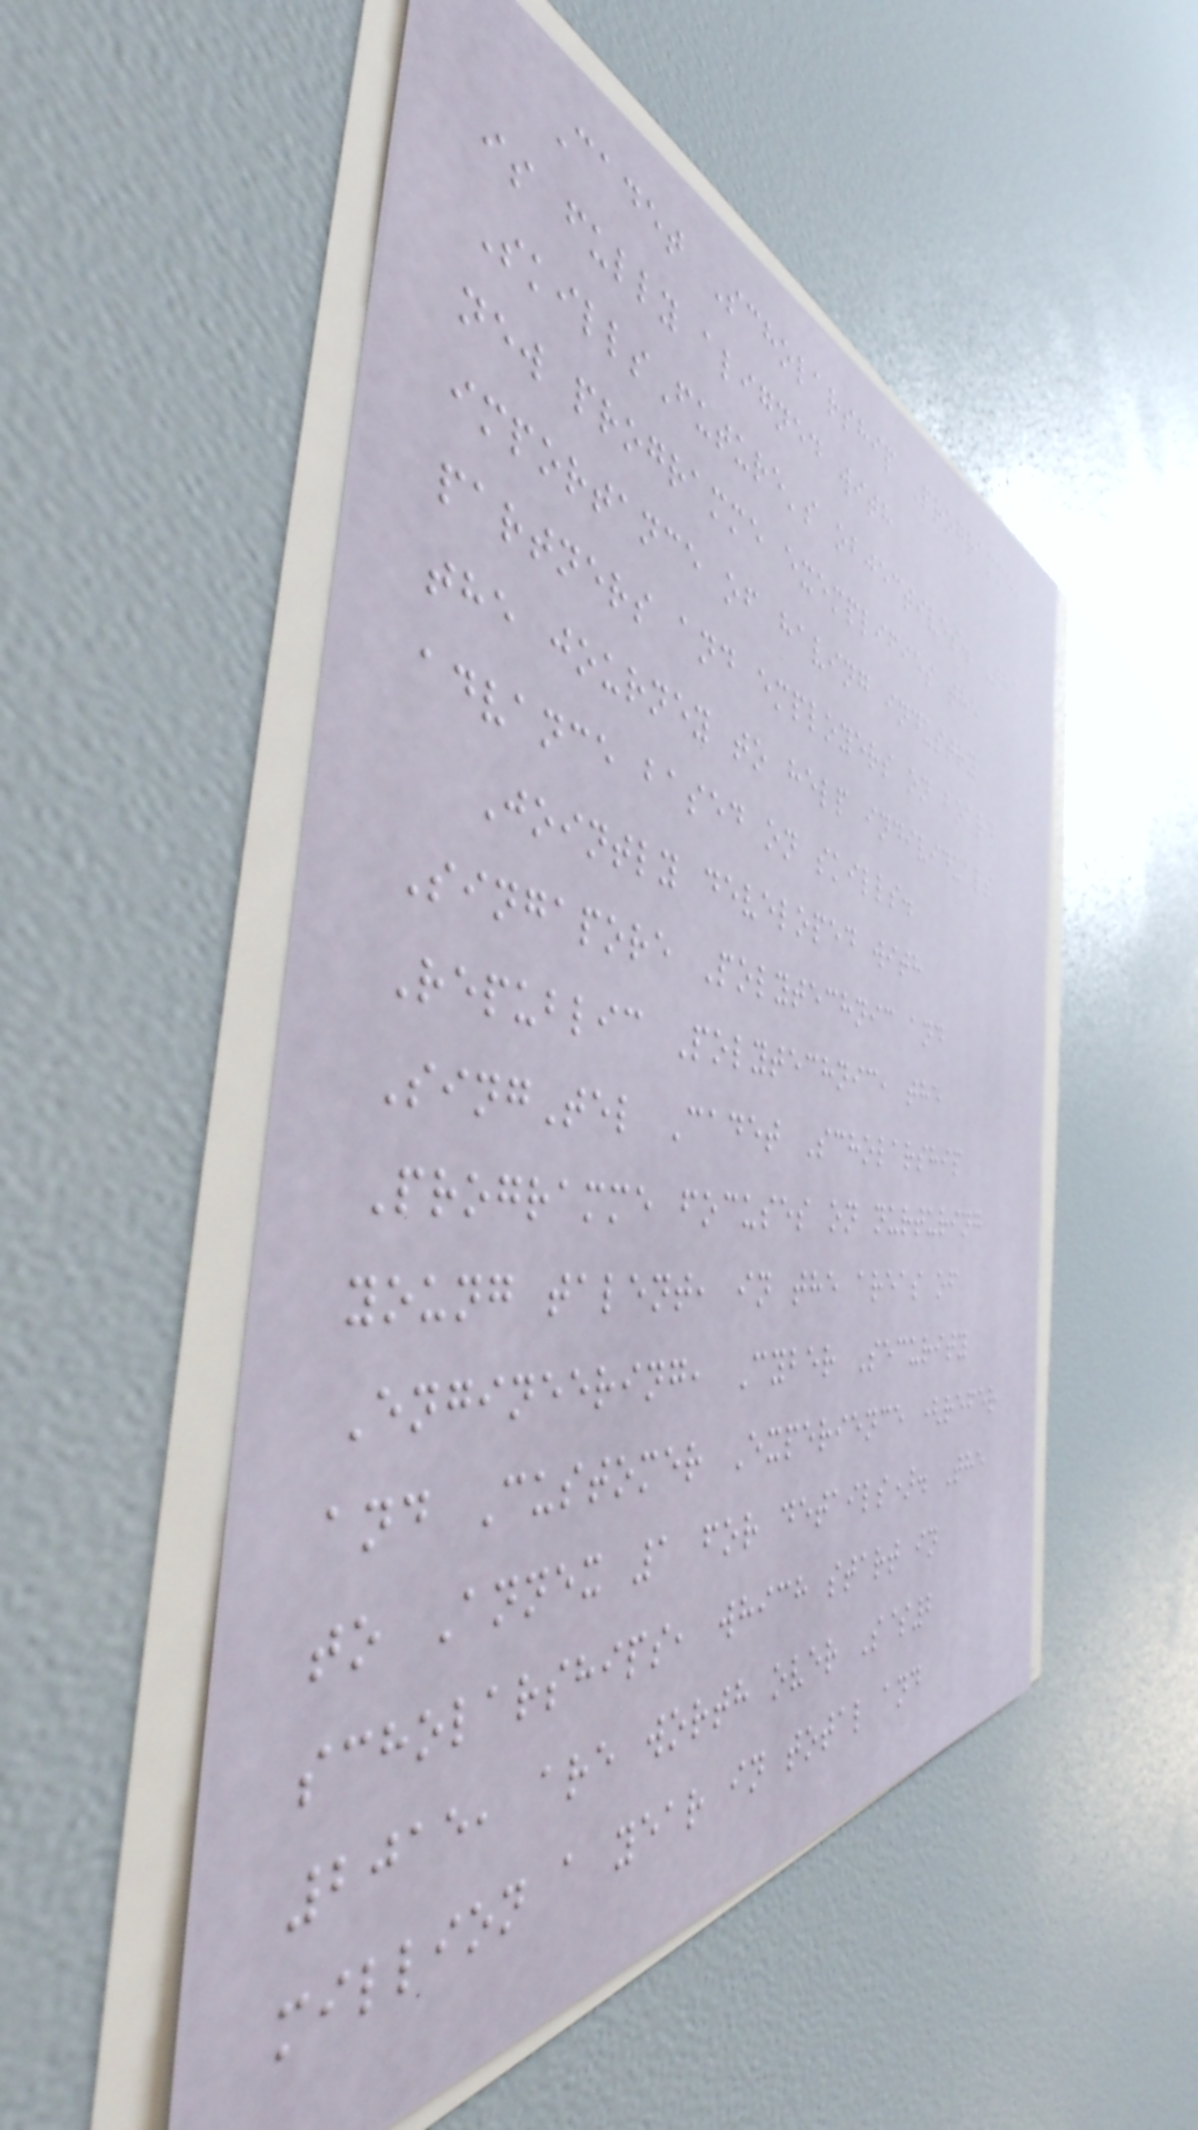Cadet Scholarship Programme,
is fully aligned with
SkillsFuture's objectives. The
new programme exemplifies the
importance of having industry
partners and employers on board
the journey to help individuals
advance based on skills.
Jointly developed with
Singapore Polytechnic and
Republic Polytechnic, the
SingTel Cadet Scholarship
Programme focuses on nurturing
young talent, in the areas of
Engineering, Cyber Security
and Customer Experience (refer
to Annex 1 for details). The
scholarships, which start in
2015, are worth over S$2
million a year in total and
